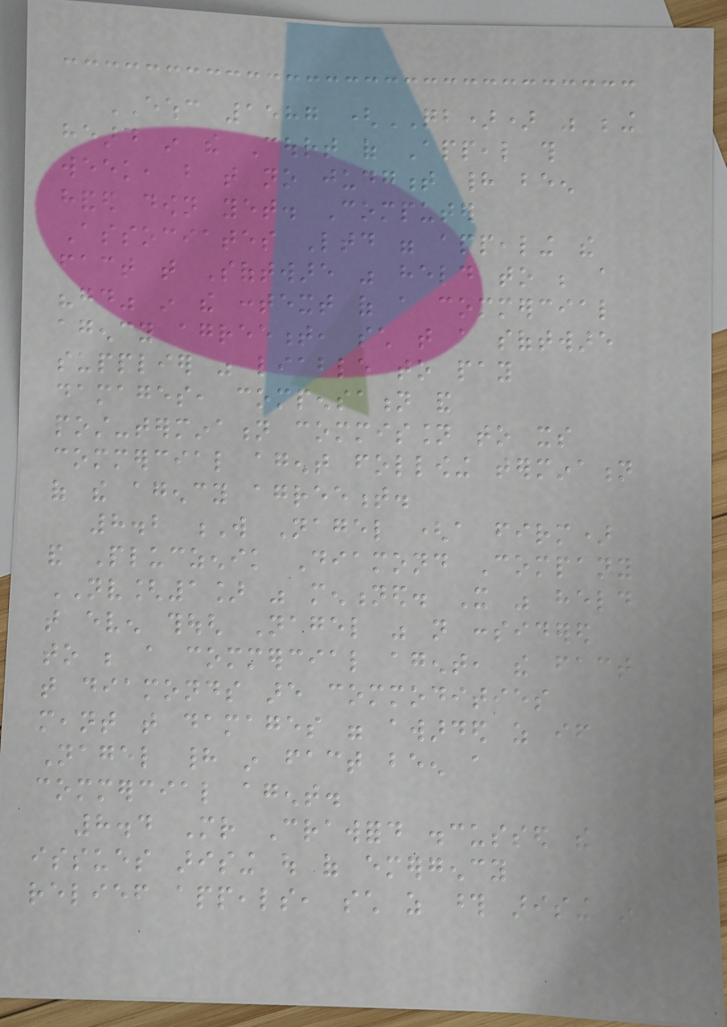EWHC 1587 (QB)) was being
heard in the Court of Appeal this
week, but that no judgment had been
handed down yet. Computer
Associates Ltd were appealing the
fact that Software was held to be a
"good" in the context of a commercial
agency agreement, such that a software
supplier was liable to pay
damages, compensation and
post-termination commission to its
commercial agent following termination
of the agency agreement.
8.2 W Nagel (a firm)
and Pluczenik Diamond Company
NV[1] was mentioned. It was held
that even though Nagel was not considered
to be a commercial agent, the fact
that diamonds are commodities
meant that damages were awarded as if
Nagel had in fact been a
commercial agent.
8.4 Mr Crawford discussed the
issues arising out of emergency
relief appeals, such as those arising in
